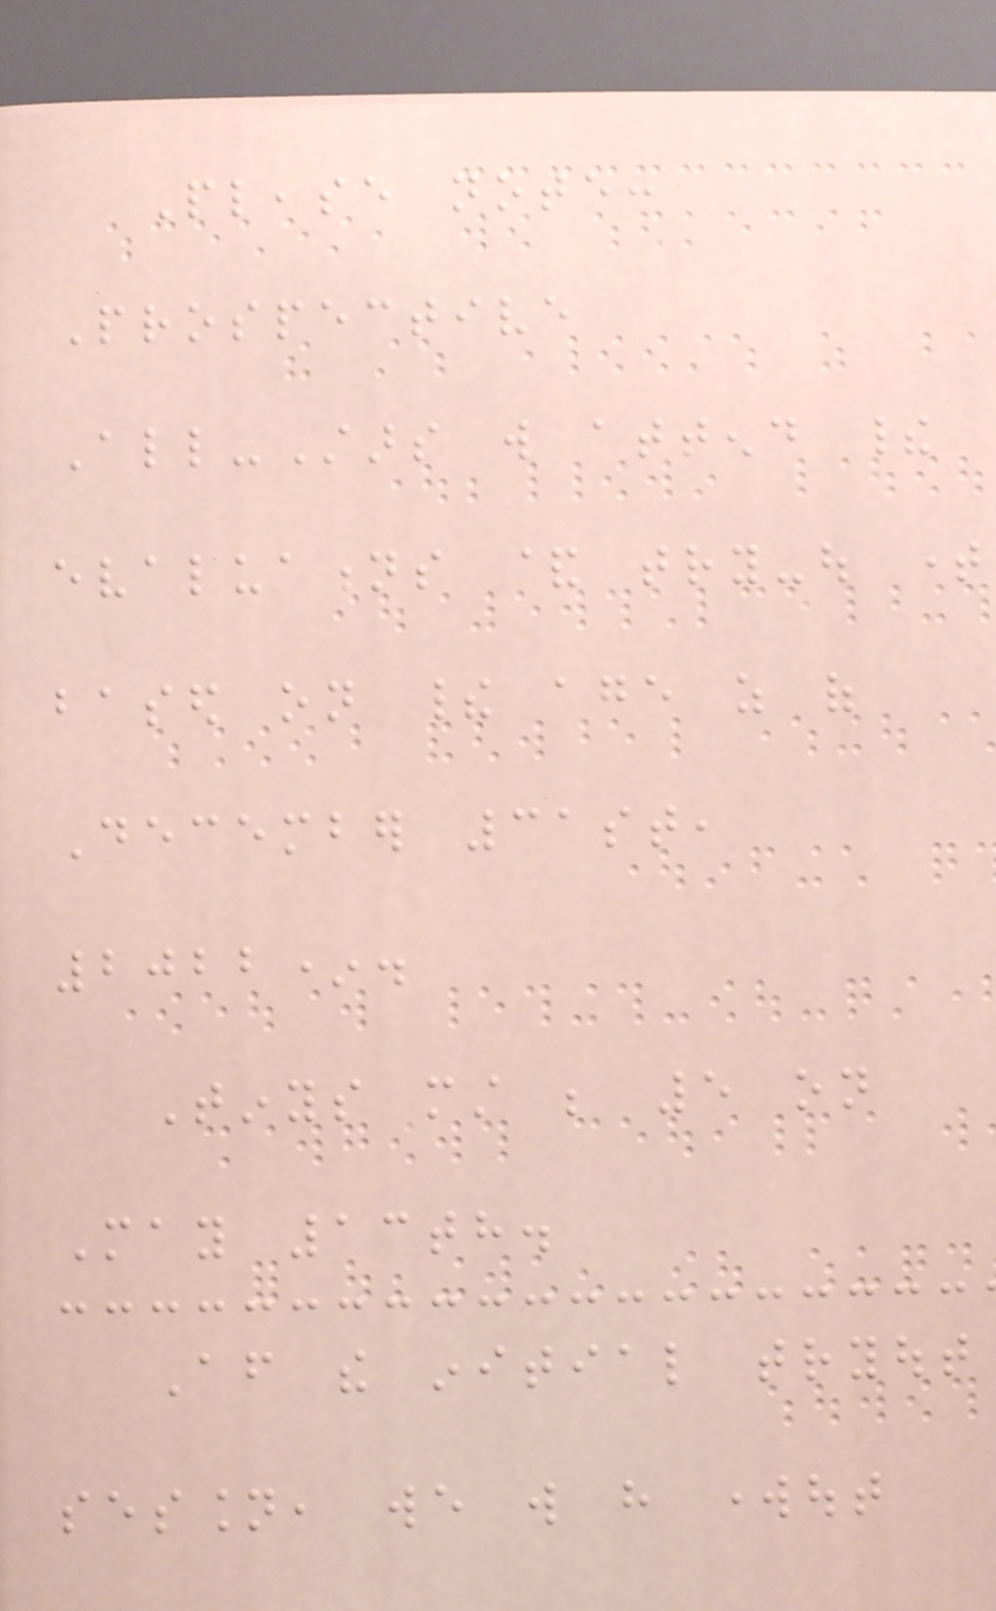Please note:
Prospective
All-Stars will attend their
evaluations & try-out time
based on their age as of
December 31st,
2022*.
Tinys must be 5 on
May 13th.
After the initial tryout
session, we will have workout
